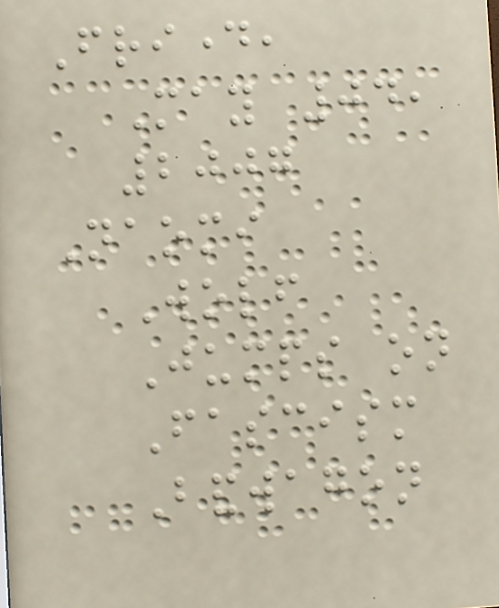Friday,
May 04,
2007
Naomi
Wolf
Jumps on
Fascism
Bandwagon
